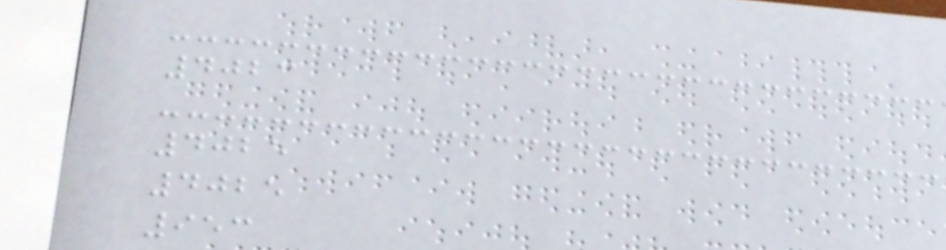4023
4025
4025
953
